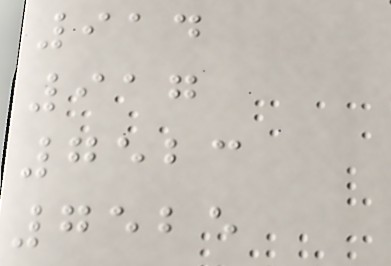914
917
7523
7525
